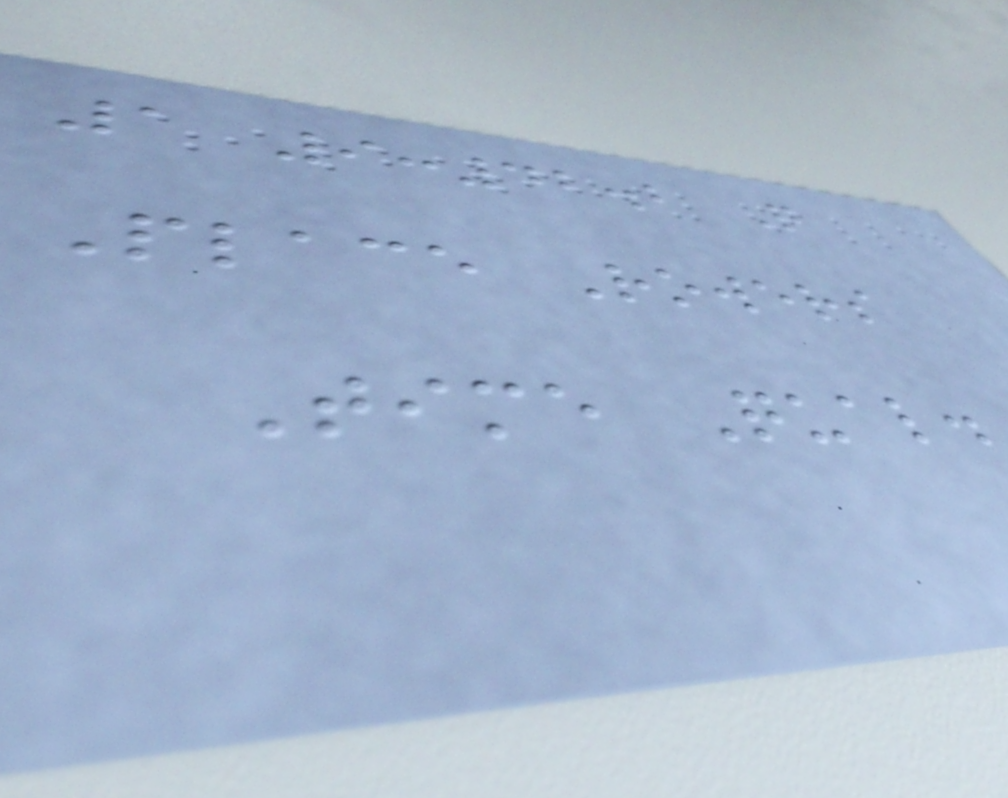1 9:42.2 Q
Place Rowers
Time Qual.
